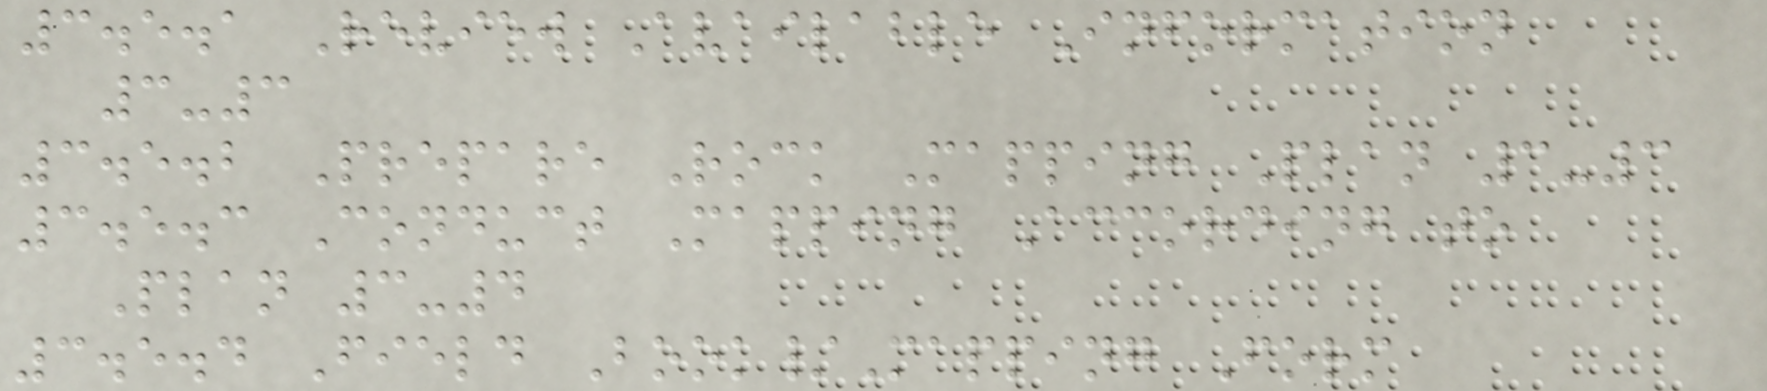3.5.1 Review Available Information
3-3
3.5.2 Prepare Rock Mapping Plan 3-3
3.5.3 Conduct Mapping According to
Plan 3-4
3.5.4 Field Book/Mapping Form
